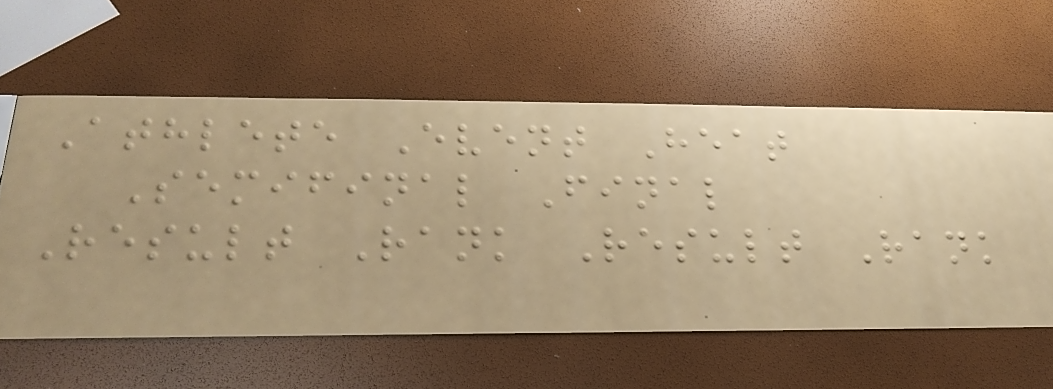Athlete Event Heat
Semifinal Final
Result Rank Result Rank
